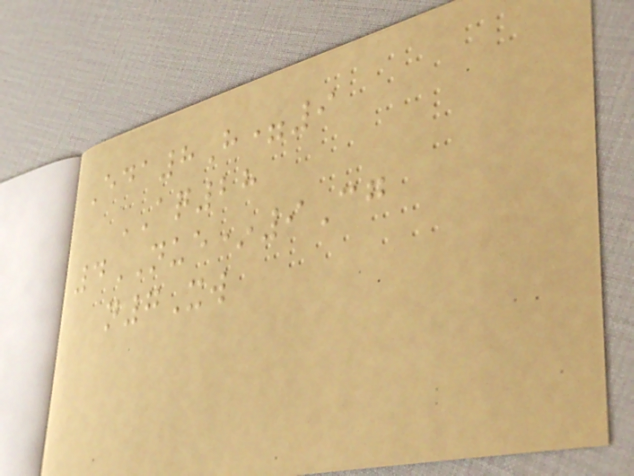Eda8H=9
AQ28
4NUE*9Cg
n7Xw
